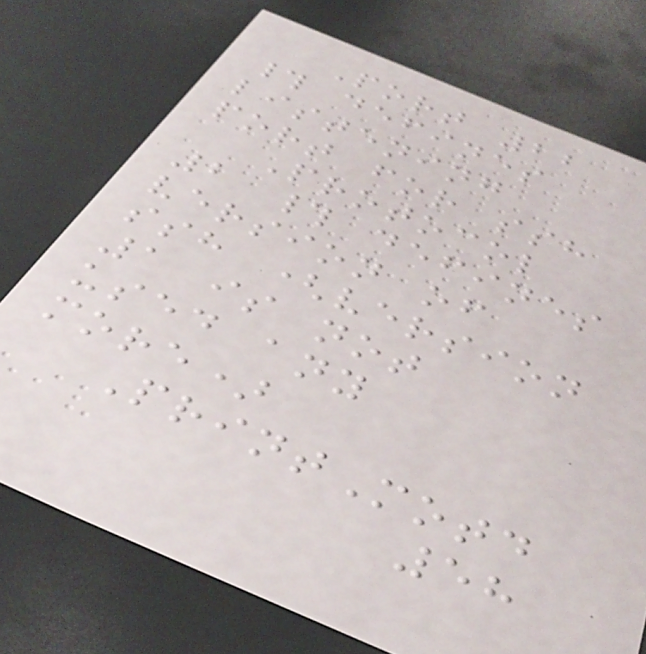Port 22
# defines
listening
port for ssh
Protocol
2 # defines
version of
ssh (version
1 is not
used any
more)
PrintMotd
58
